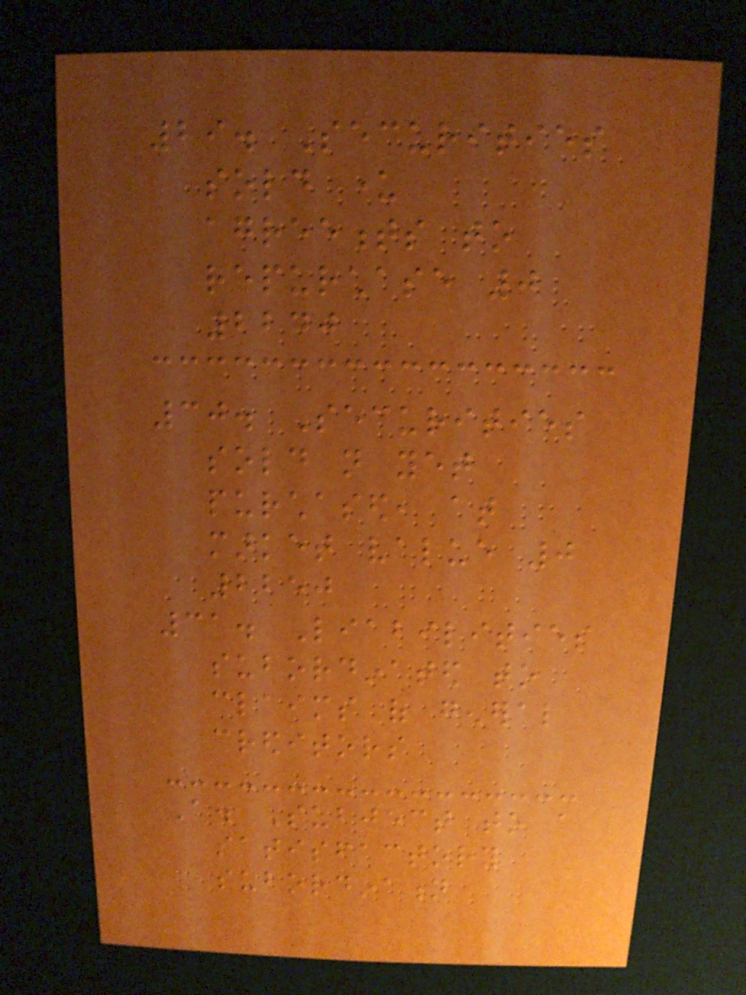29. Securities
sold under
agreements to
repurchase 0
2240
30. Securities
sold not yet
purchased, at
market value 0
2250
31. Liabilities
subordinated to
claims of general
creditors
A. Subject to a
satisfactory
subordination
